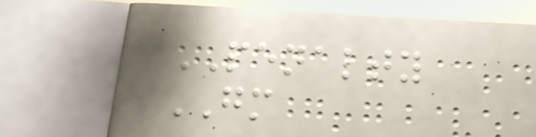PENALTY
GM
